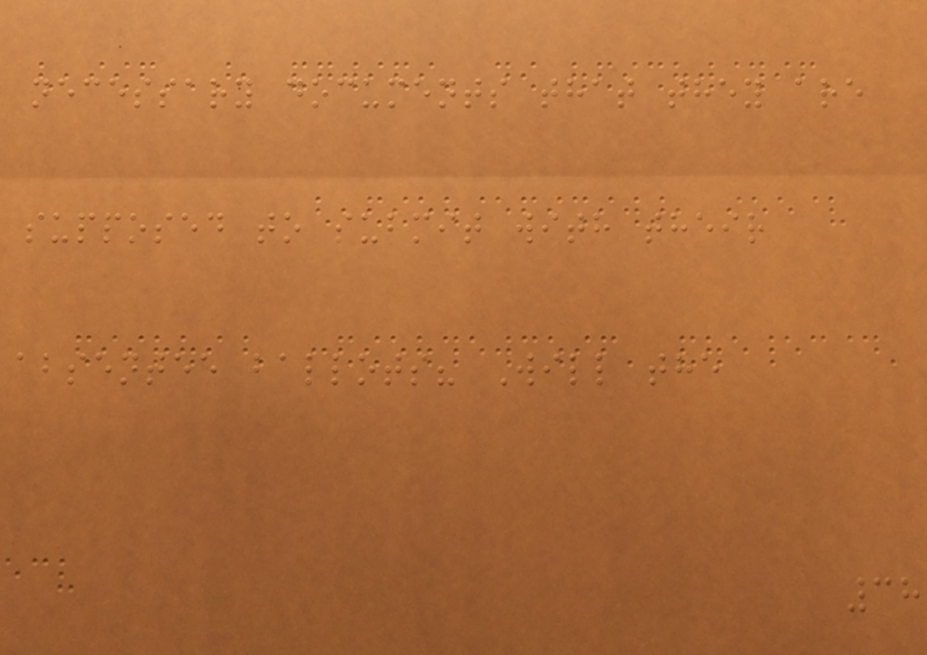necessary documents that they are
supposed to submit with their
absentee ballots? Will the
38
